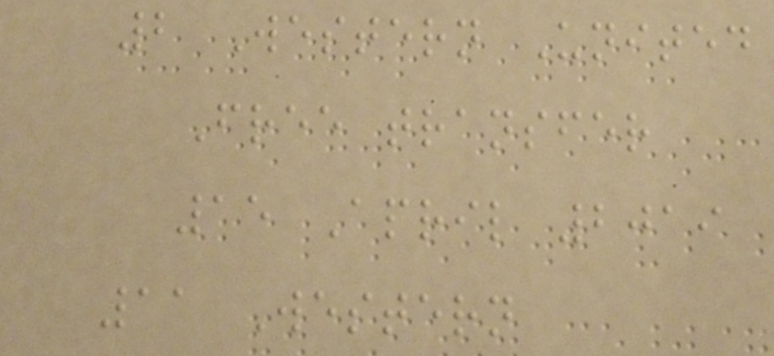2 Western United
Free transfer
15 April 2019
11 Western
